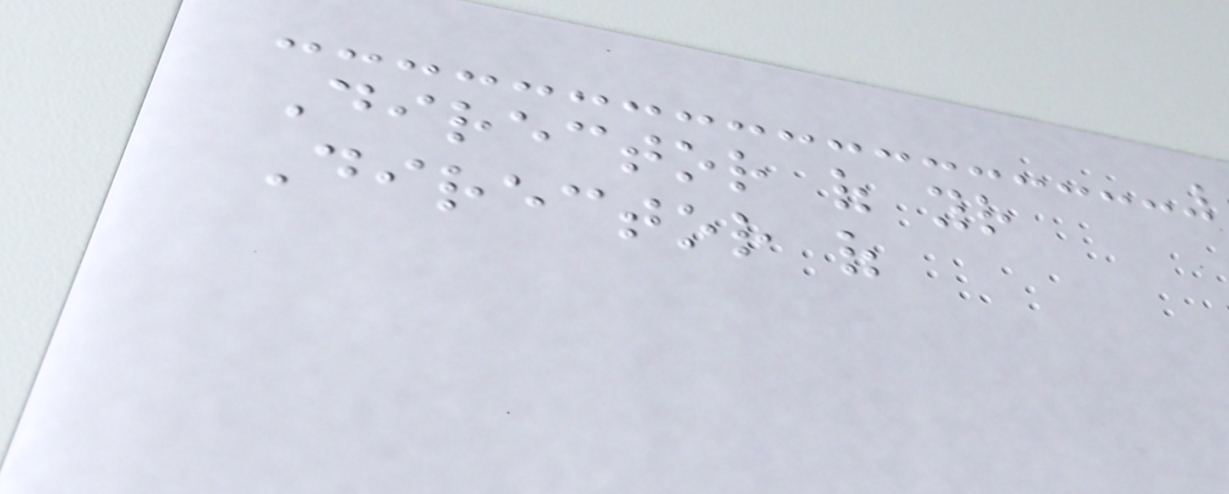Director of your
Director of
